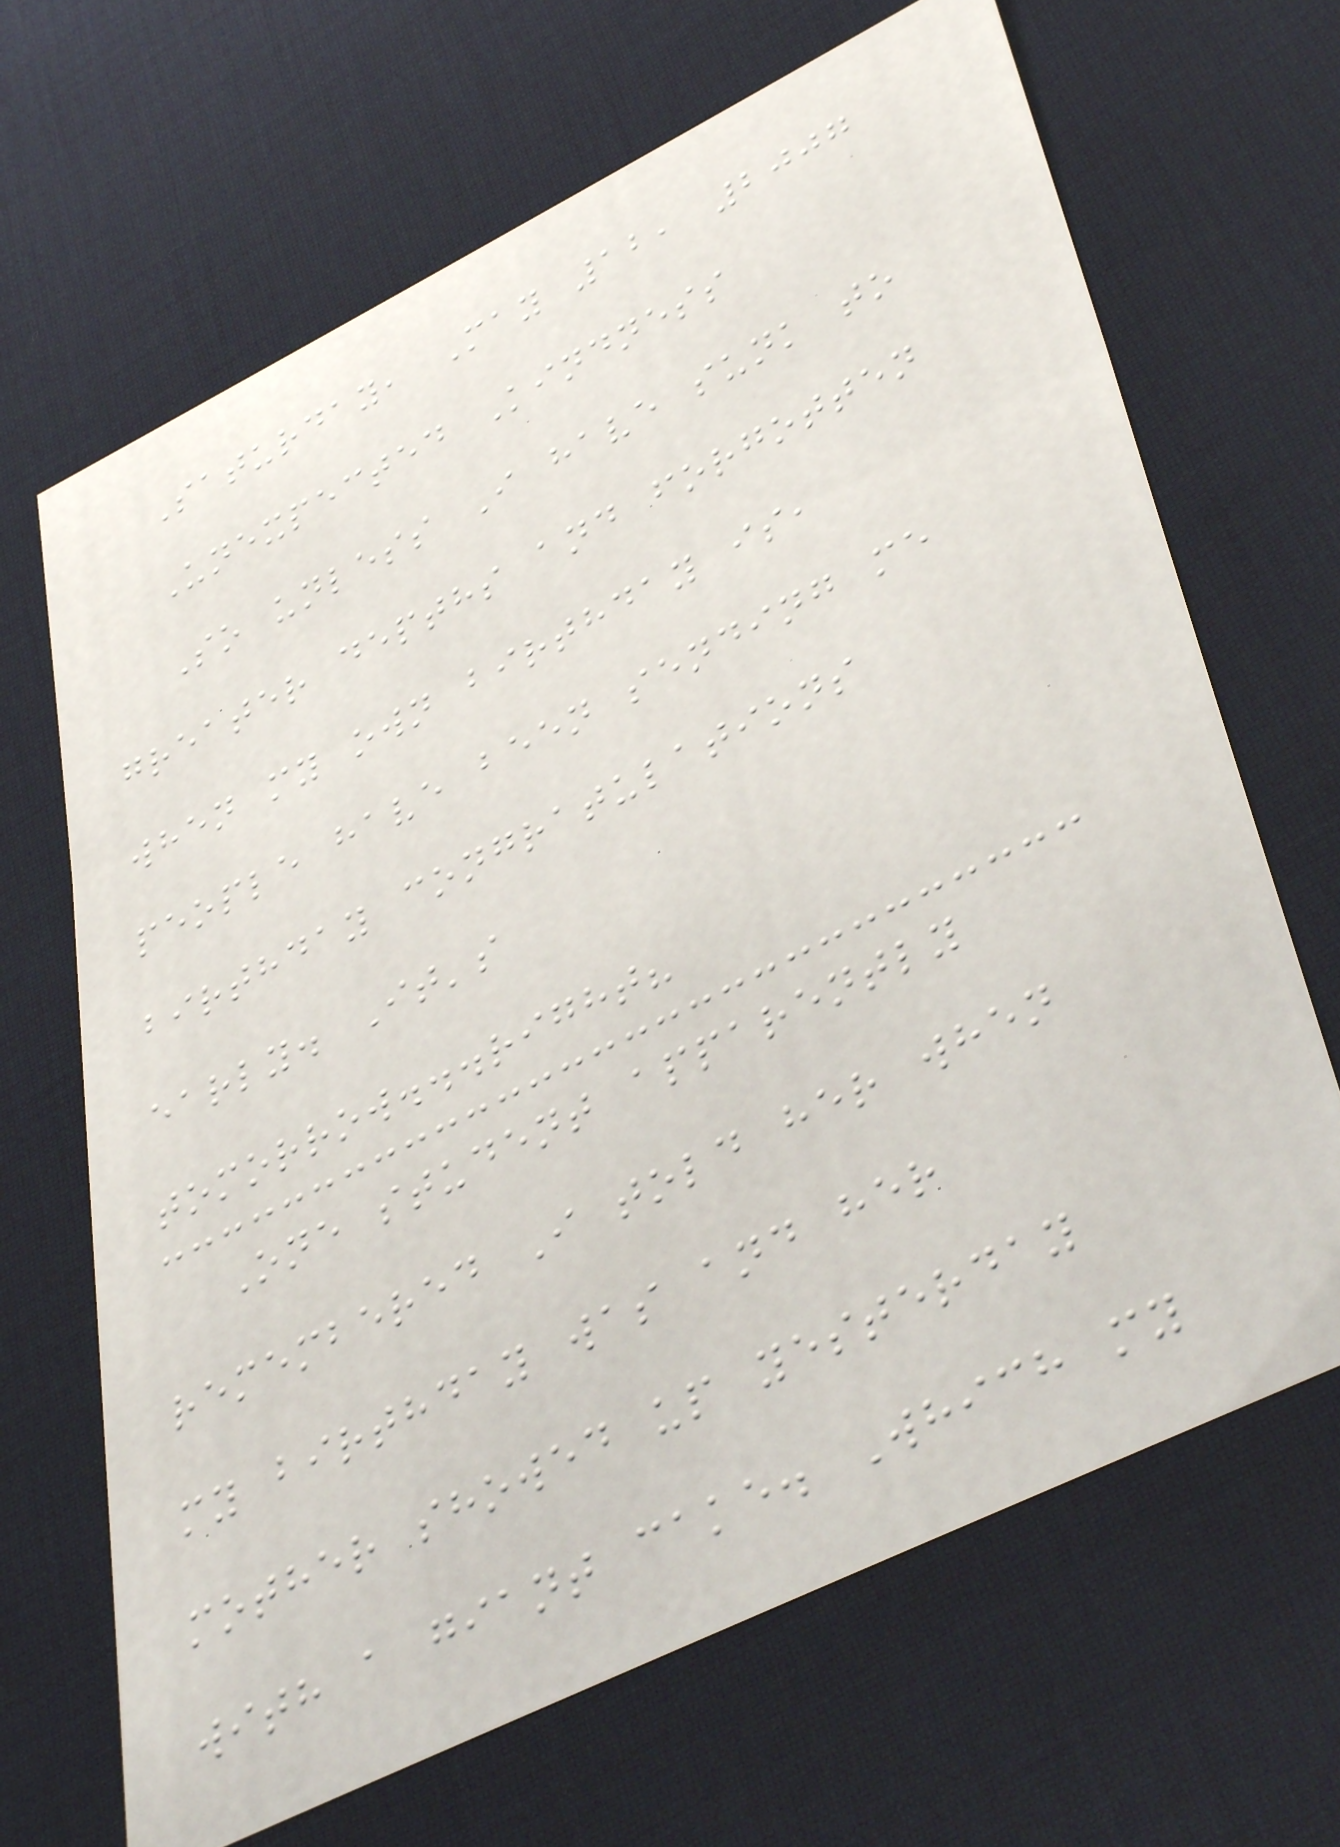Saturday, May 12, 2007
Unexpected Kindness
So unless I have sunk to
greater depths and forgotten
when my own birthday is,
people have been sending me
birthday congratulations
early. It's
tomorrow...right?
One student apparently
remembered I told her when
my birthday was and her
mother showed up yesterday
with a giant cake. Which my
